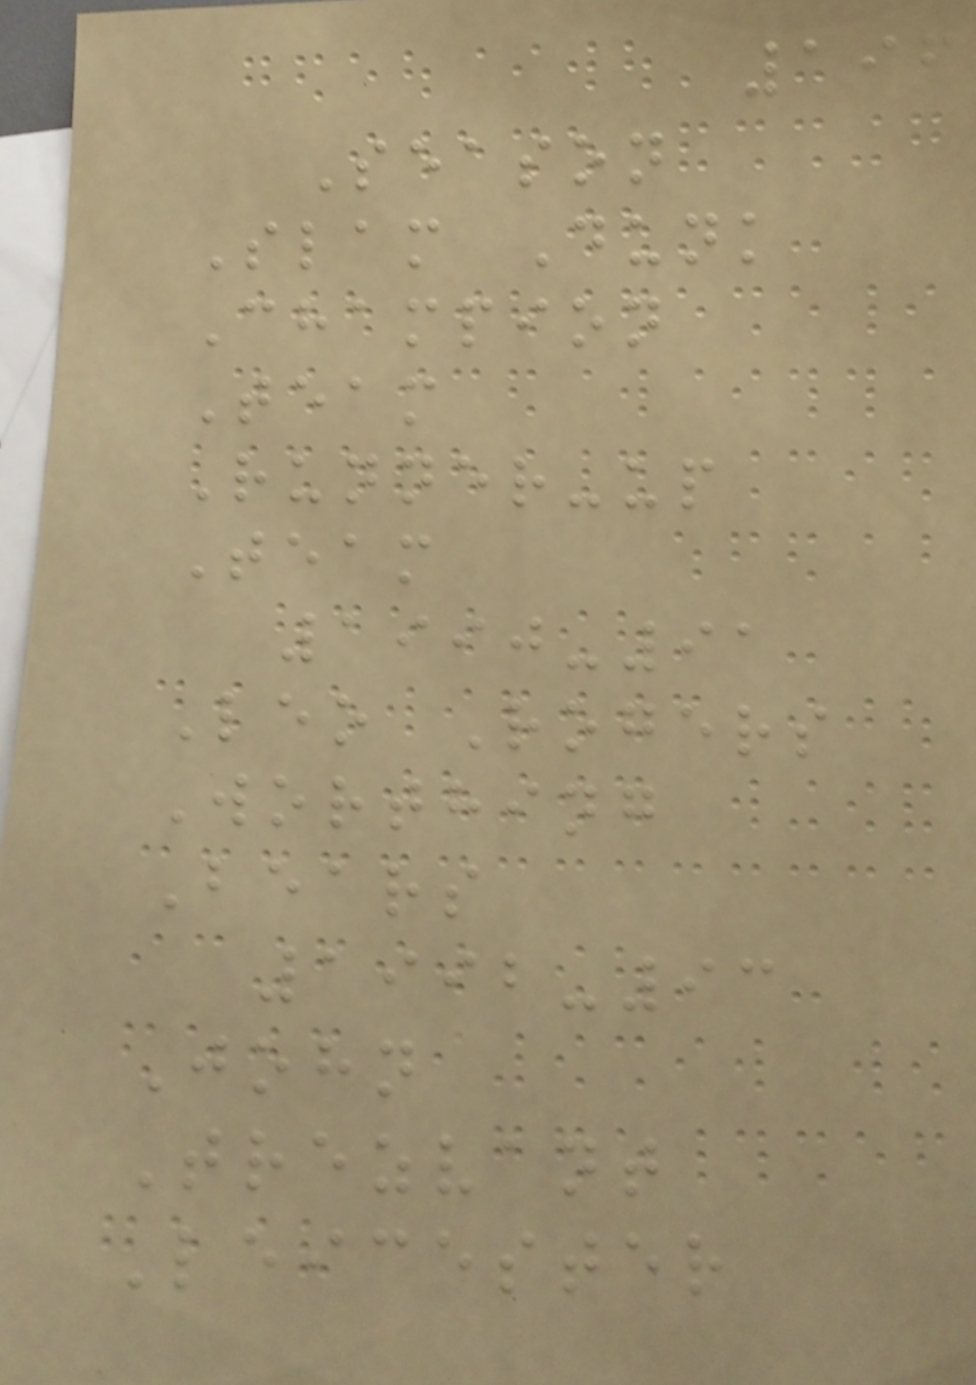196
Season
Slam Dunk
Champion
Team
Runner-up
Team
1990-91
Leo Rogers
Worthing
Bears
1992-93
John
Trezvant
Leicester
